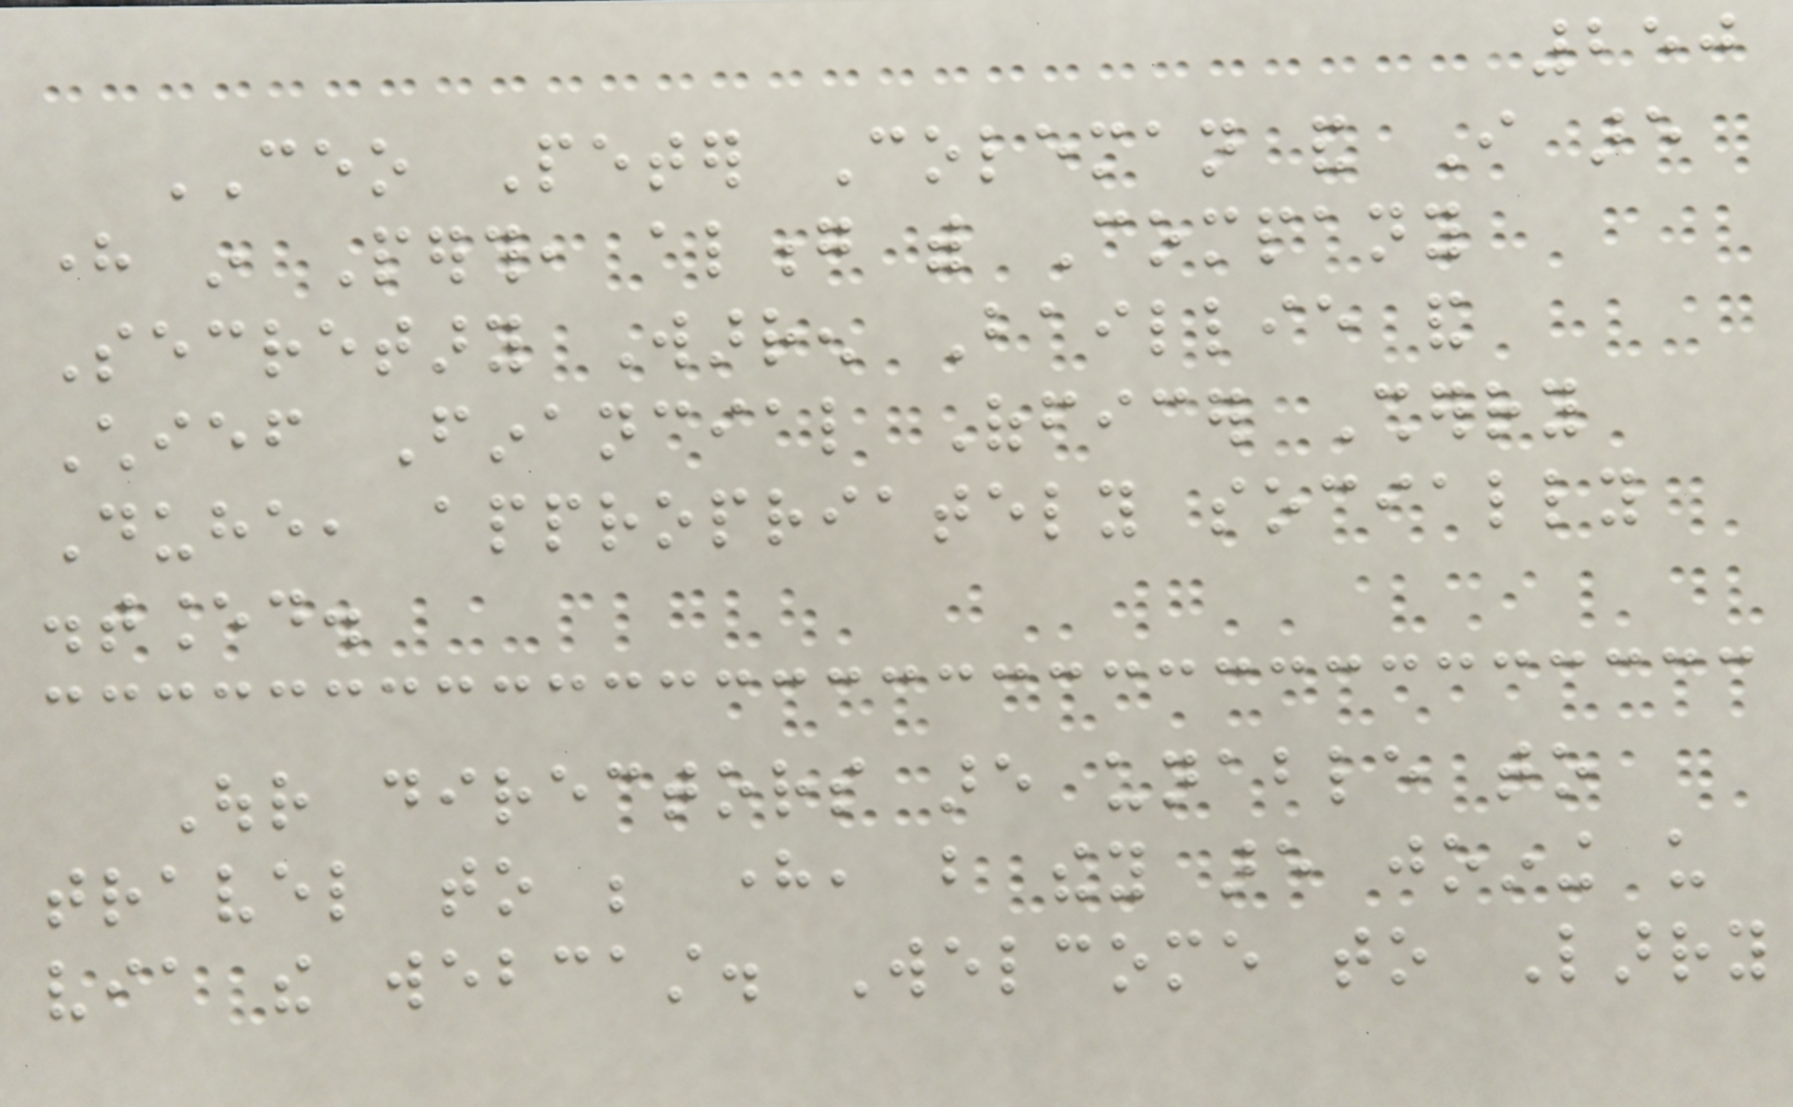250
CEO Peter Coleman and I are
here in Perth, along with Company
Secretary Warren Baillie and
Chief Financial Officer Sherry
Duhe, appropriately socially
distanced.
Our directors are unable to
travel to be here, but they are joining us
via the webcast. Welcome to Larry
